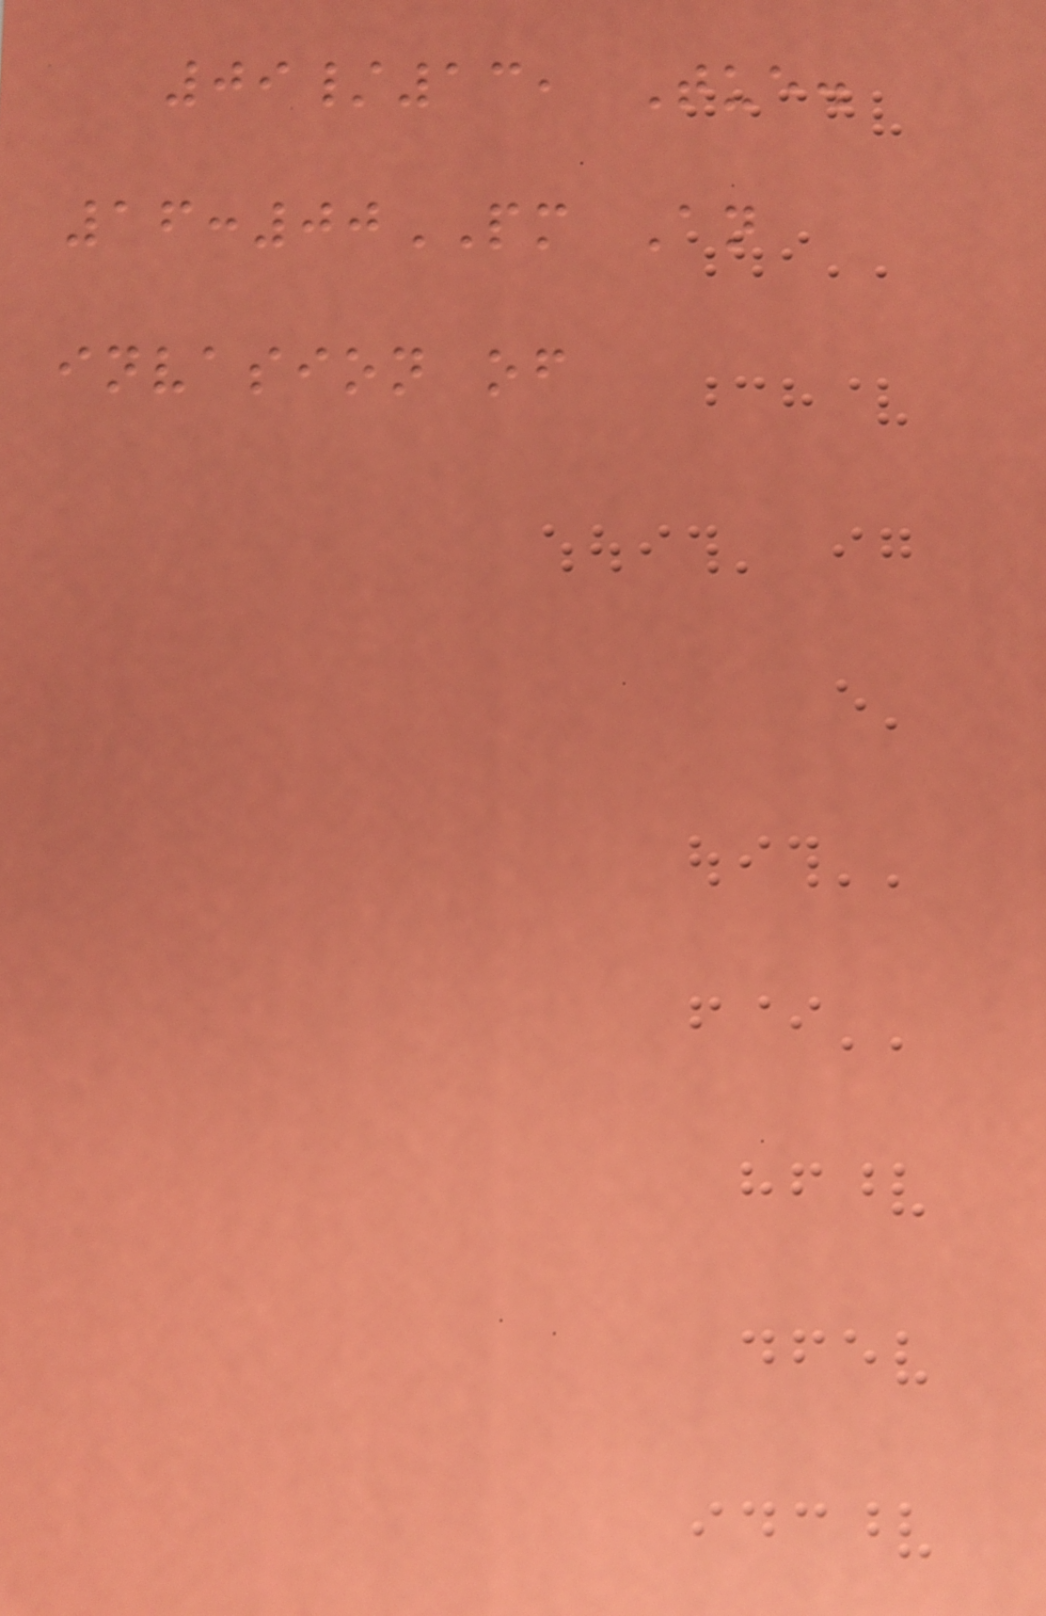09/13, Tue.
16:00PM An
invasion of
